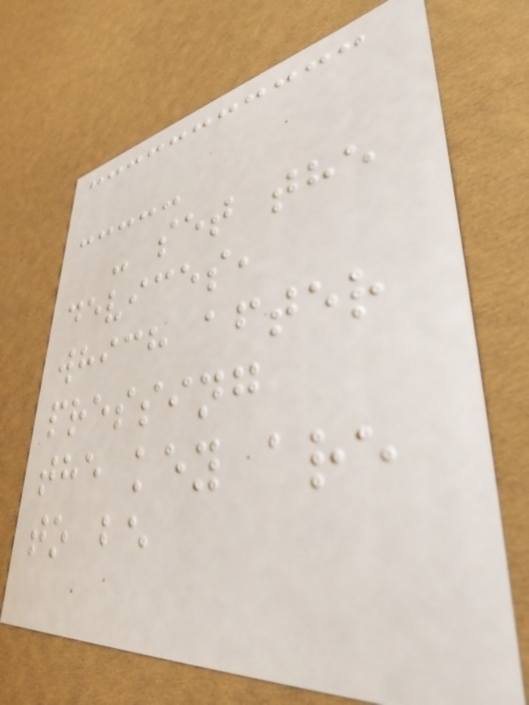- set the
devices,
which after
pressing
the key are
to be
